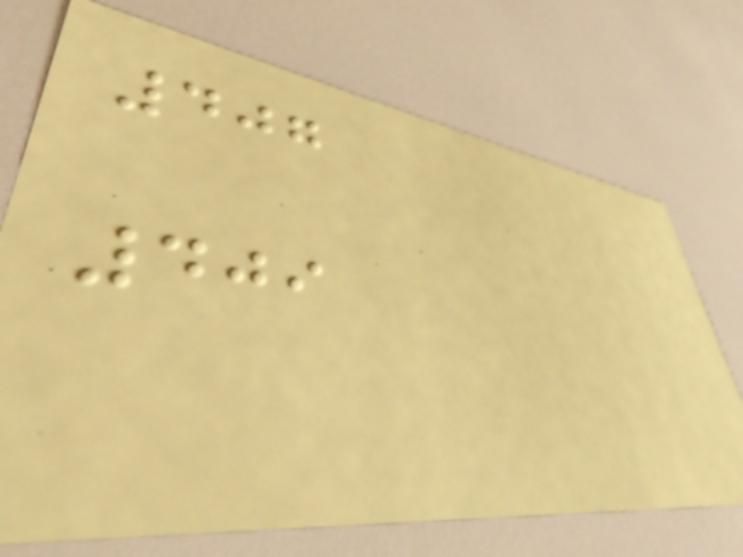407
409
